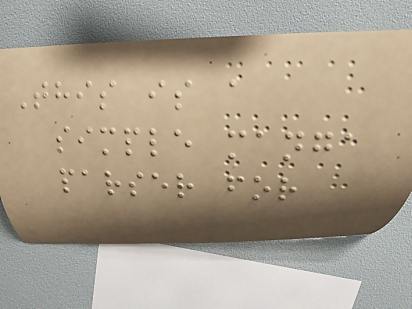This is a
simple manga
parser for
